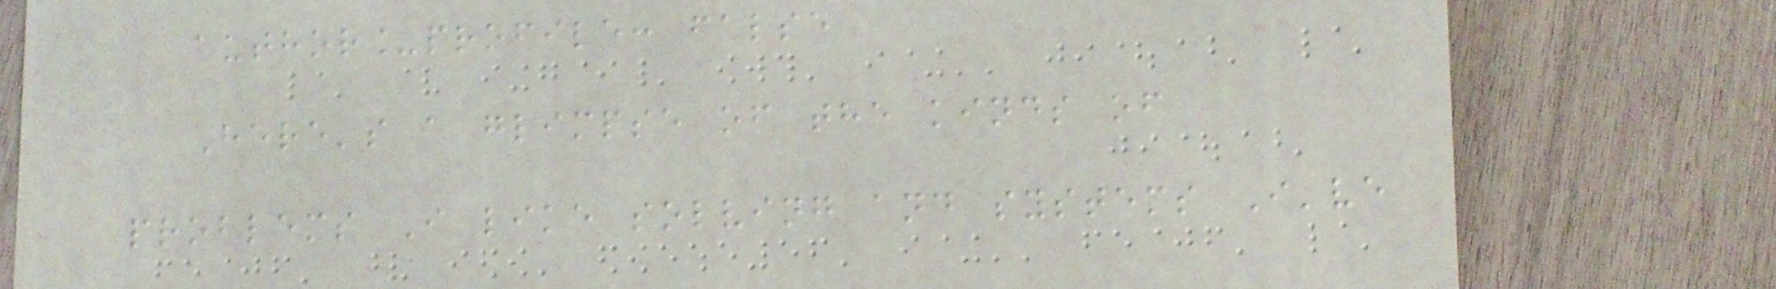author_profile: false
Here's a glimpse of the kinds of
problems I like solving and systems I've
